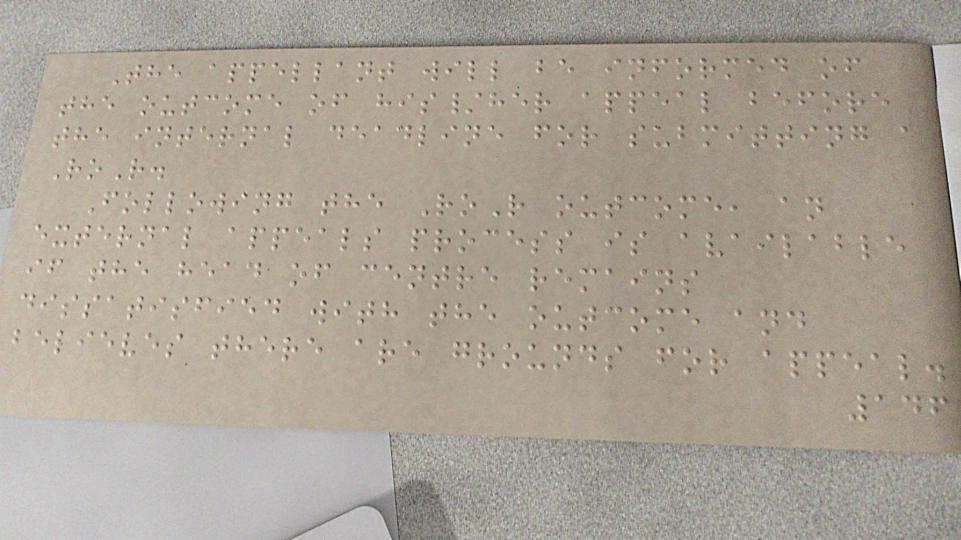The appellant will be informed of
the outcome of his/her appeal before
the internal deadline for submitting a
RoR.
Following the RoR outcome, an
external appeals process is available
if the head of centre remains
dissatisfied with the outcome and
believes there are grounds for appeal.
146
